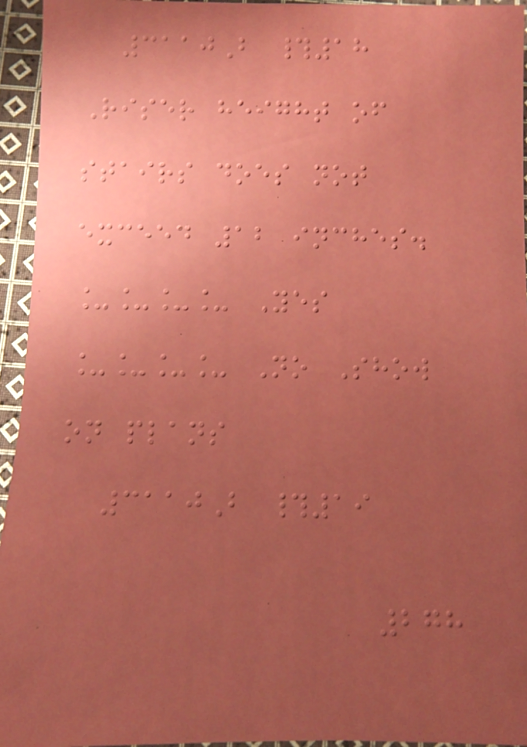3110B #18
Riser height of
stairs does not
exceed 12 inches.
____ Yes
____ No Show
on plans
3110B #19
278
